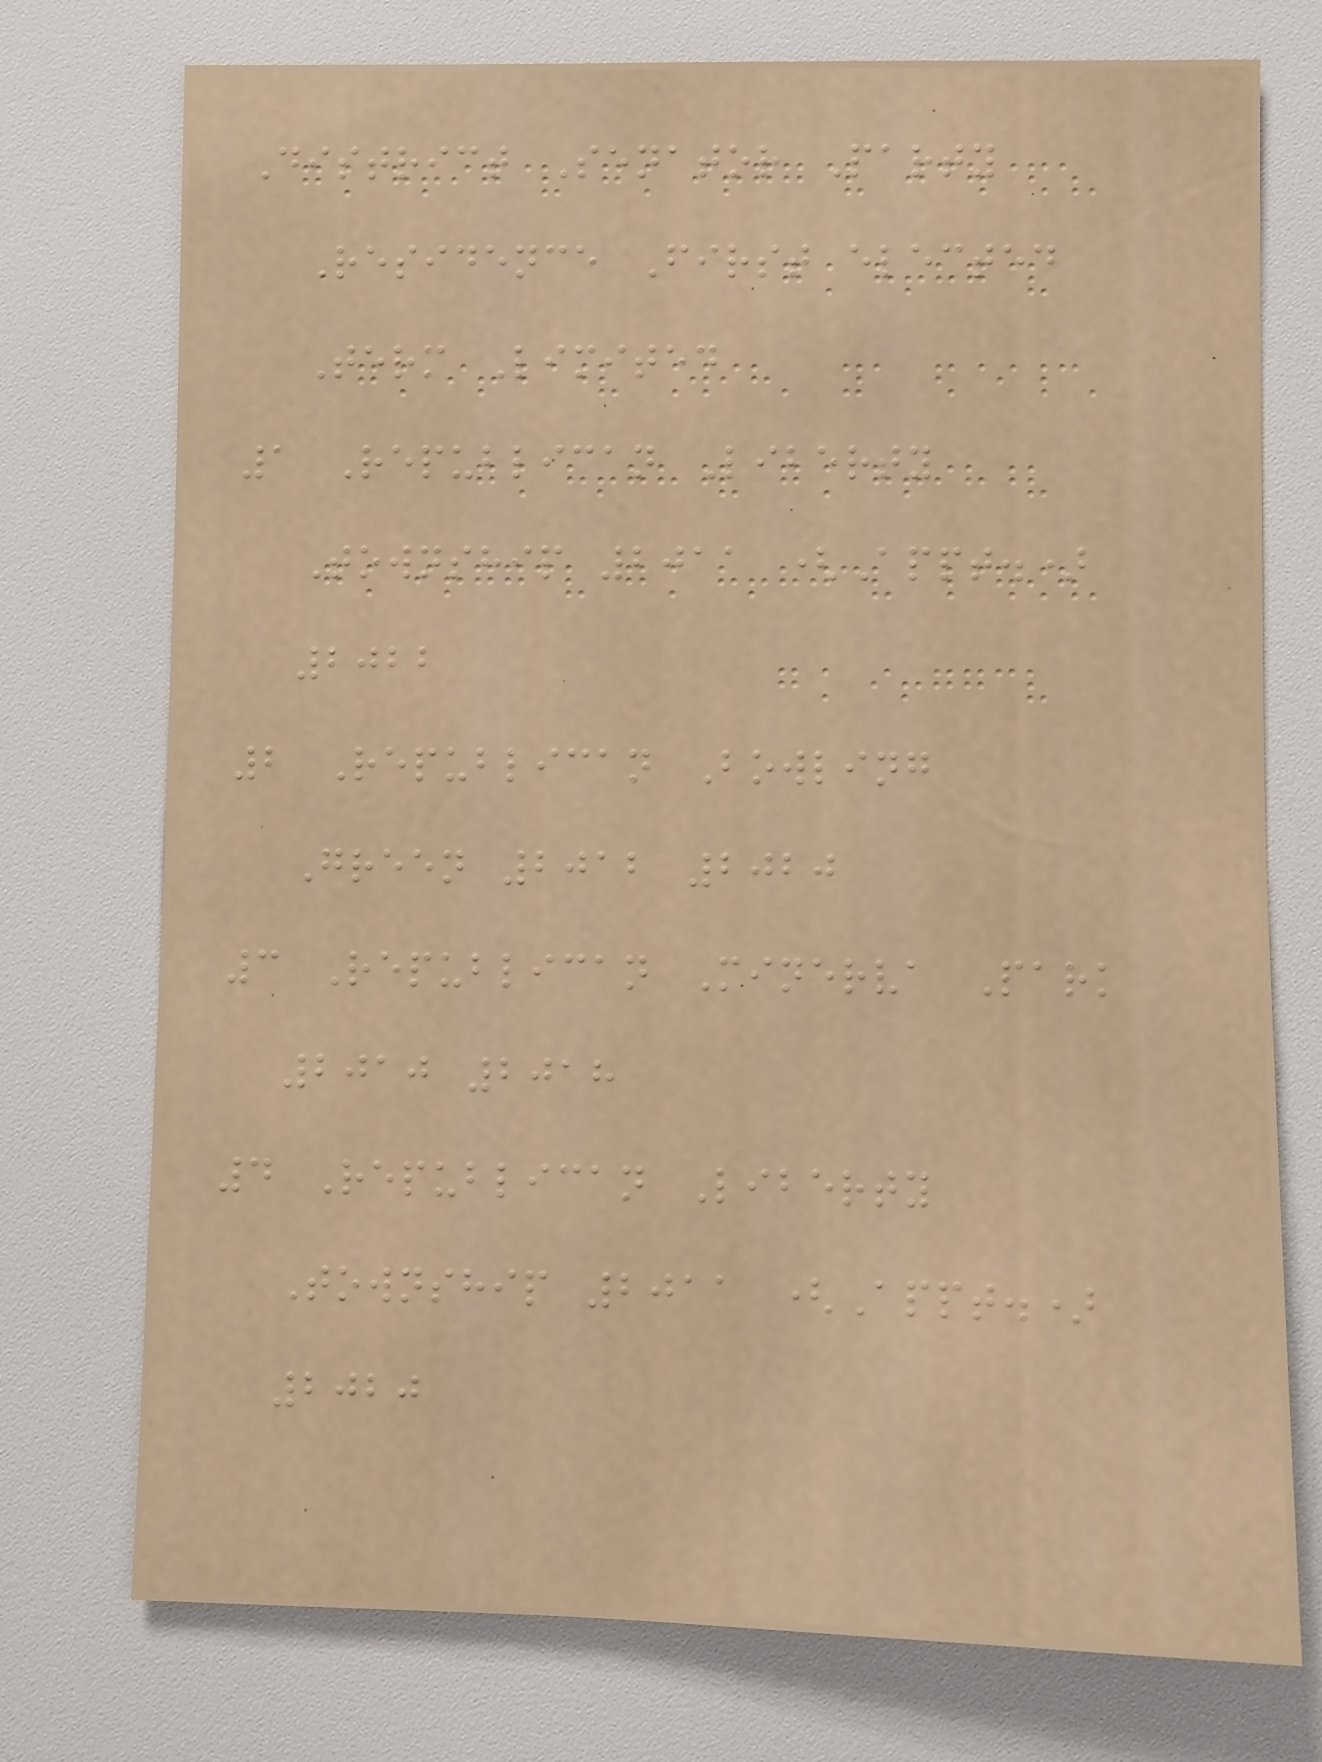District Senator Party
Residence First elected
Term Limited
1 Republican Liberty
Township 2011 (Appt.)
2022
2 Republican Bowling
Green 2012 2020
3 Republican Minerva Park
2010 2018
4 Republican Liberty
Township 2011 (Appt.)
2020
